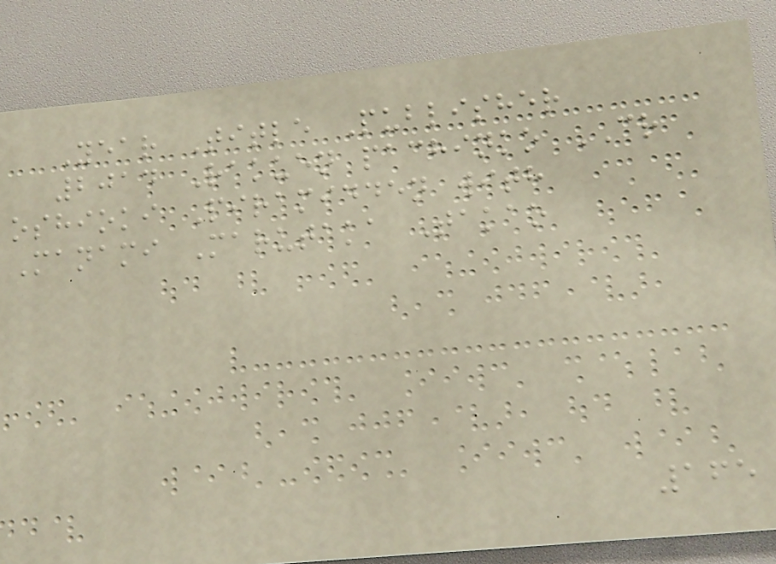Year Title Publisher
2014 Rakuen pachinko CR
oshioki Piramidden with
Manami Marutaka Takao
165
